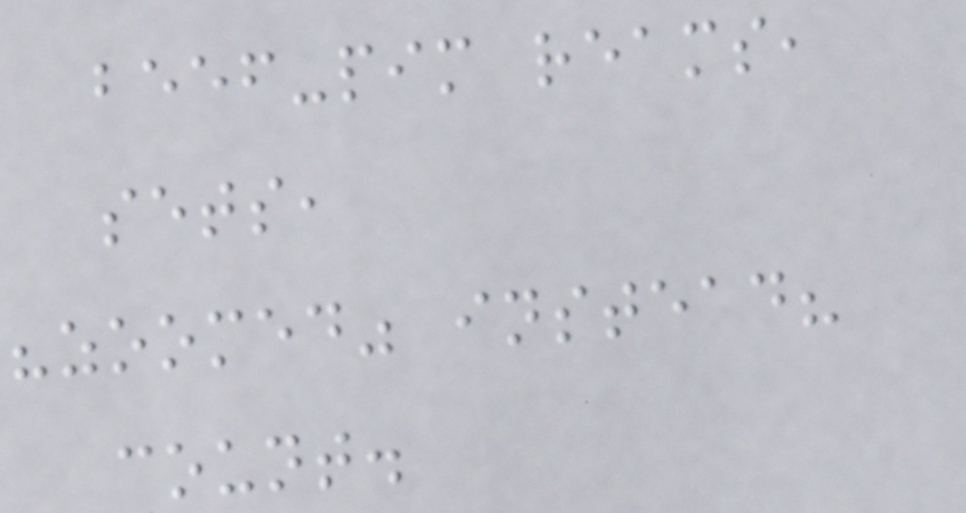beef-pim reams,
sets,
"zoomed" instead?
count.
